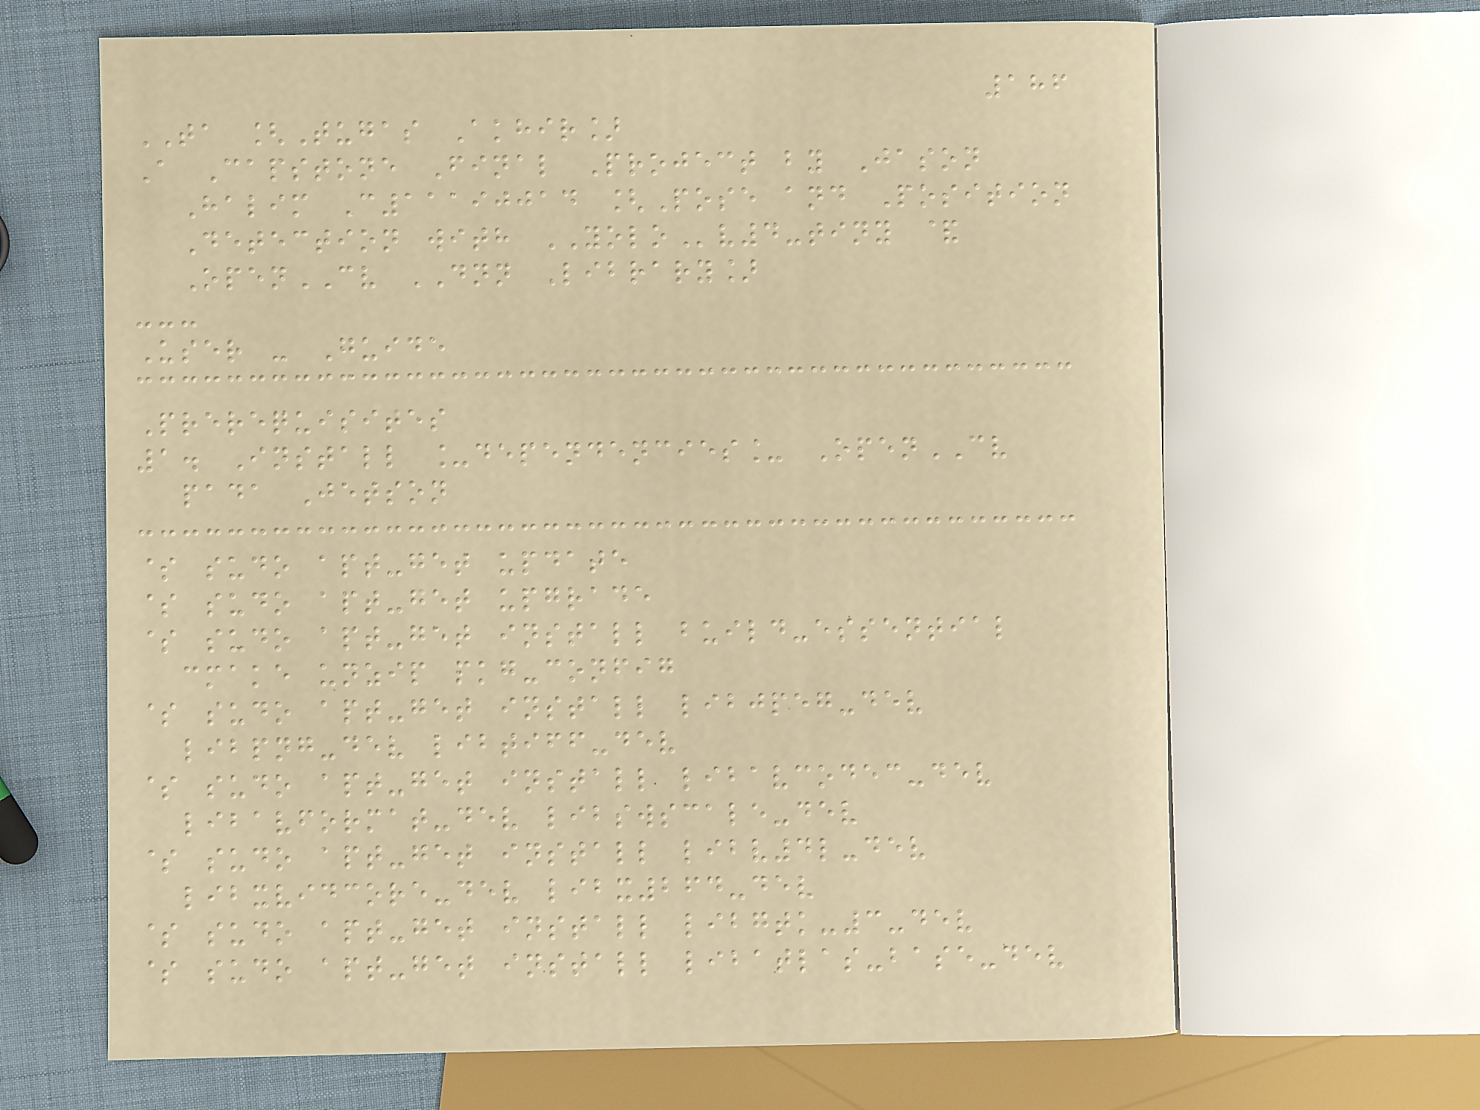186
TA [Tugas Akhir]
A Capstone Final Project by Jason
Halim C11190014 [Pose and Position
Detection with YOLOv4-tiny &
OpenCV DNN Library]
---
User - Guide
Prerequisites
1. Install _dependencies_ OpenCV
pada Jetson
$ sudo apt-get update
$ sudo apt-get upgrade
$ sudo apt-get install build-essential
cmake unzip pkg-config
$ sudo apt-get install libjpeg-dev
libpng-dev libtiff-dev
$ sudo apt-get install libavcodec-dev
libavformat-dev libswscale-dev
$ sudo apt-get install libv4l-dev
libxvidcore-dev libx264-dev
$ sudo apt-get install libgtk-3-dev
$ sudo apt-get install libatlas-base-dev
